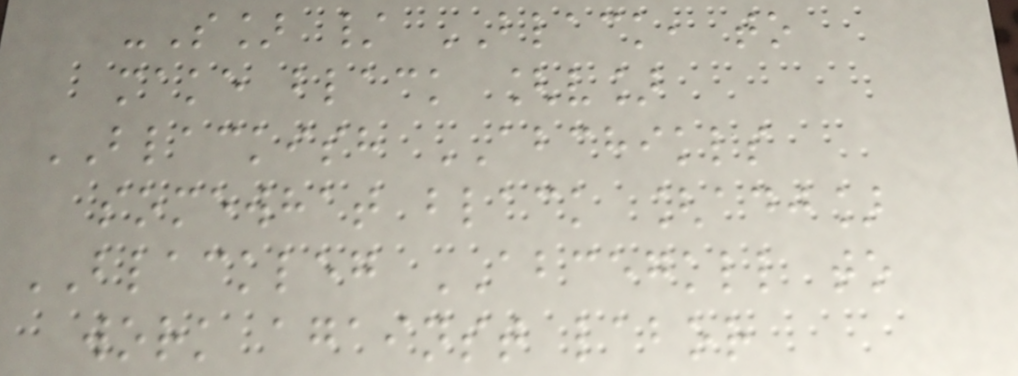-S] / BLACK, to
make black [v]
BLACKISH ABCHIKLS
somewhat black [adj]
BLACKLEG ABCEGKLL to
work against labor
